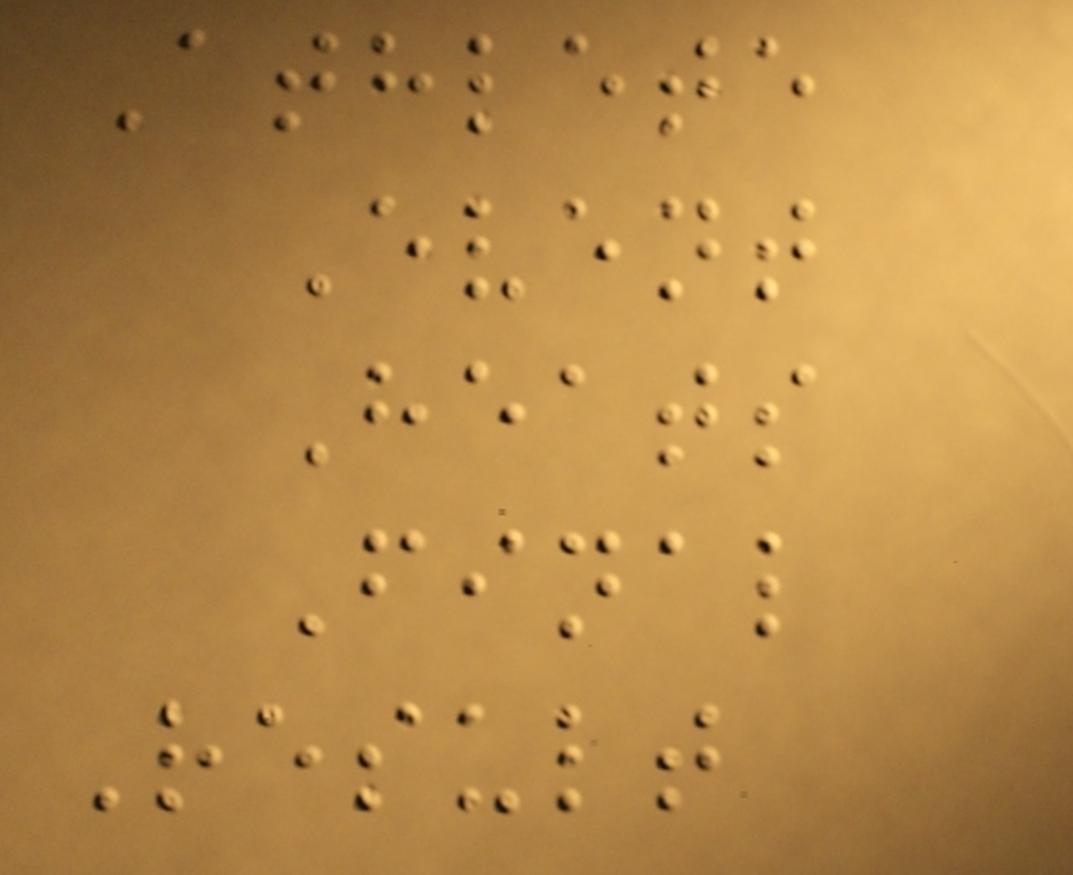Athlete
Event
Heats
Final
Result
